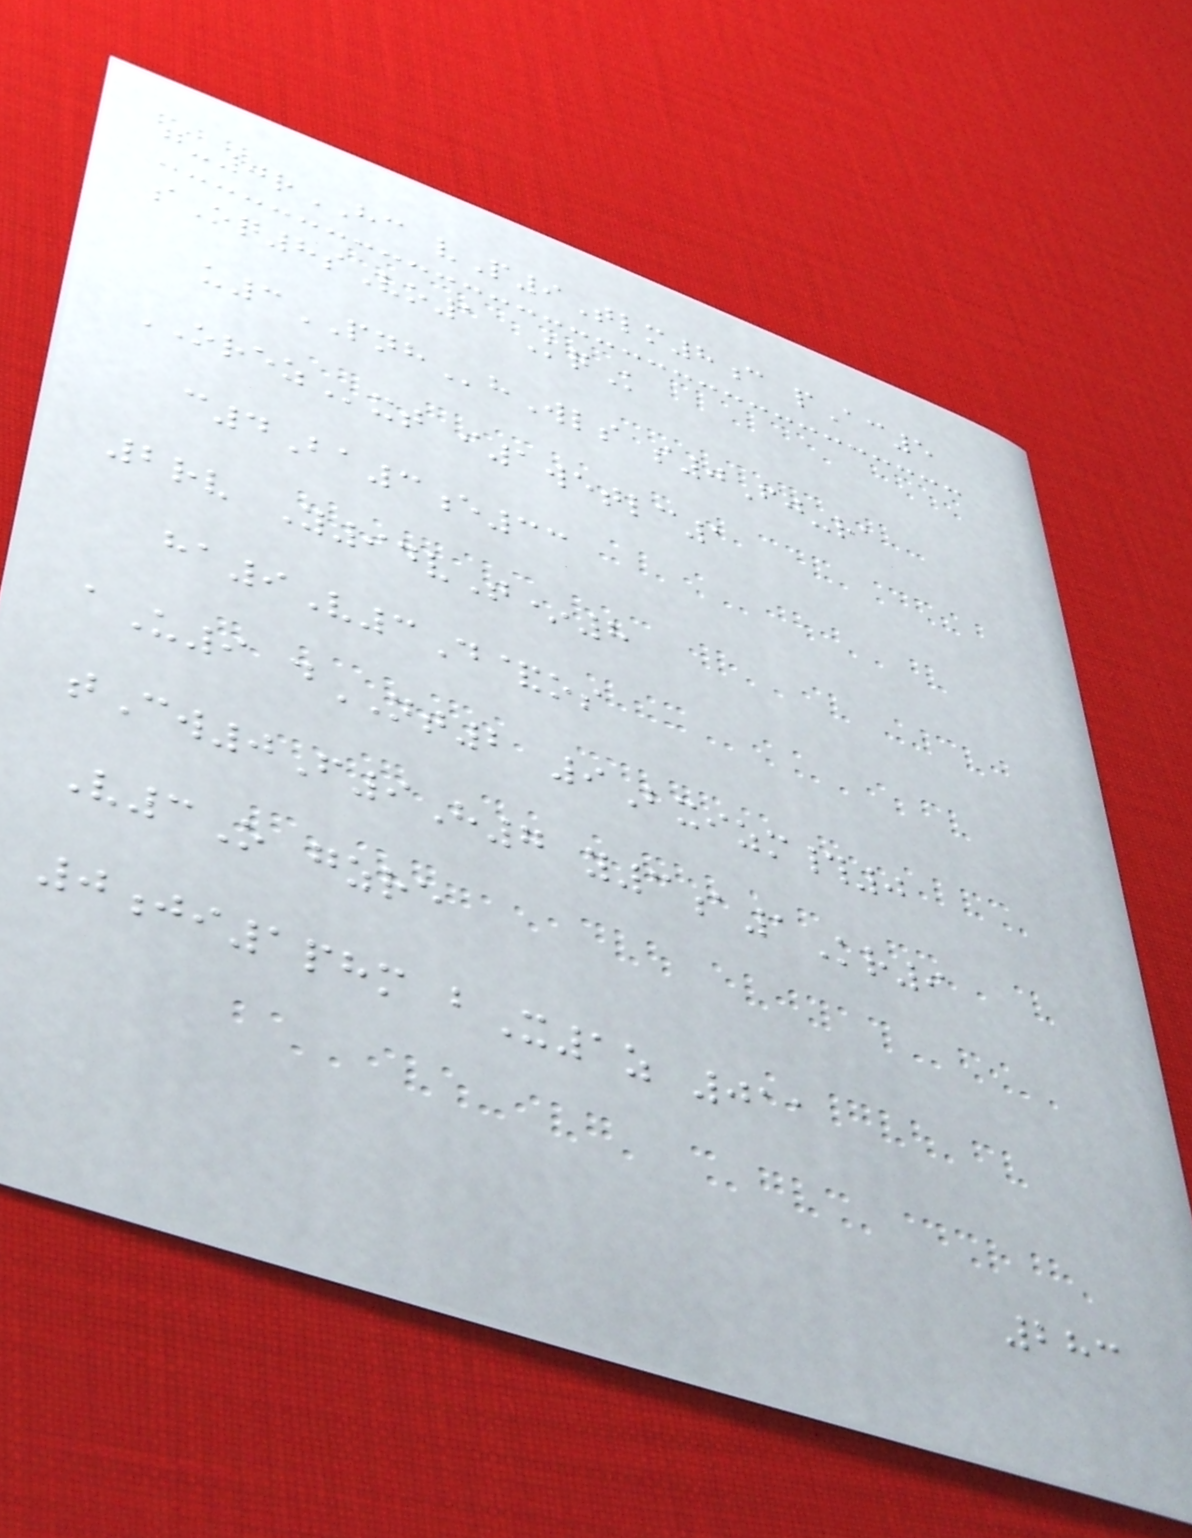g-0rHC vP9Tlm8c pAc5
sOq8sVo1 KqK
u3PNHhWls s0Fj-ra
OREZxt i1wetlc1
c4Ba3e33
2rv Y94vT*8
ha9V3D&os
aU9 dNT2 9Bxizm#0
tCw0F9H7 y3a1Kr9
V3O gzre
0ji1phm bX1z 011
283
